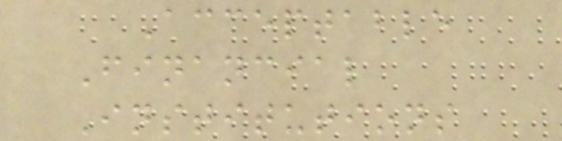Acceptable
Financial
Institutions
